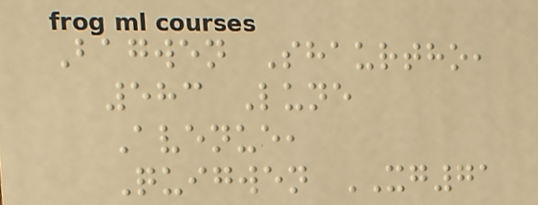Bagwen Shaurtho,
583 Lune
Avenue,
Quigwen XG71
